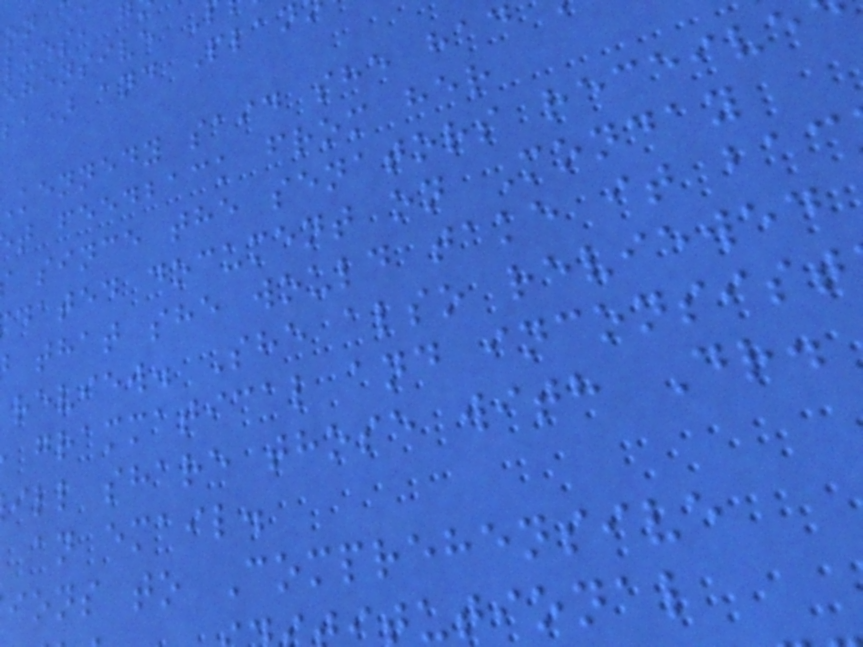ba) and Plan
kennedy said she had
t feedback from her
since the senators receive
dated document on Monday
that she would take it bac
review. She also reviewed
grammatical and inconsist
ill share those with Dr.
an email.
ions to Comprehensive
